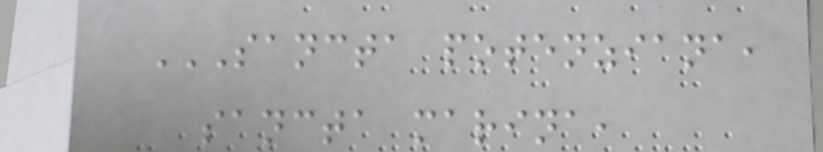SANCTA POTENZIANA,
SANCTA MARINA,
